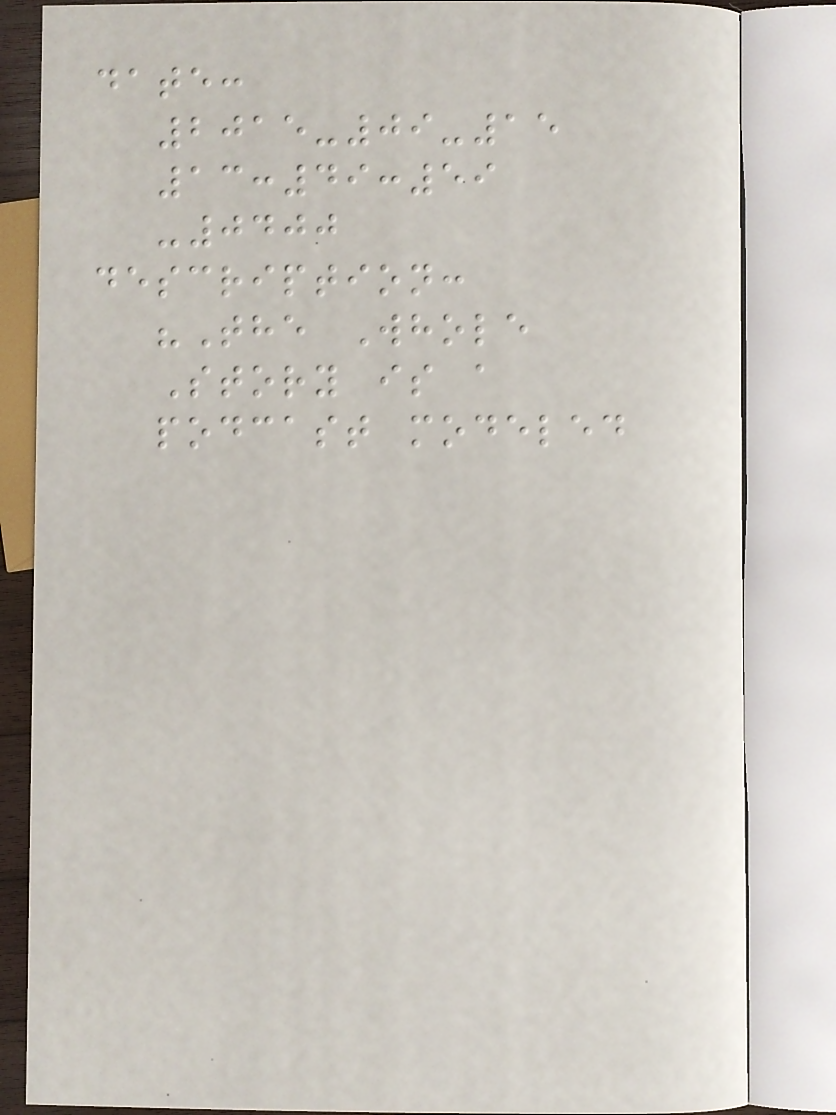date:
2015-09-15
13:49:59
-0400
description:
"The Whole
Story is a
podcast modeled
